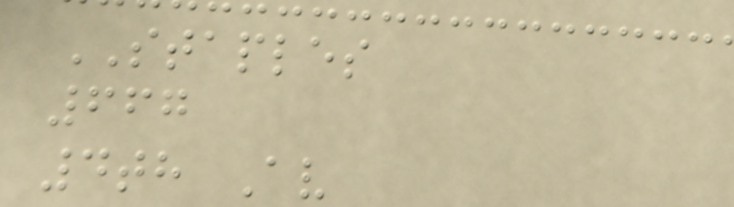STAPLES
667
4th Av
